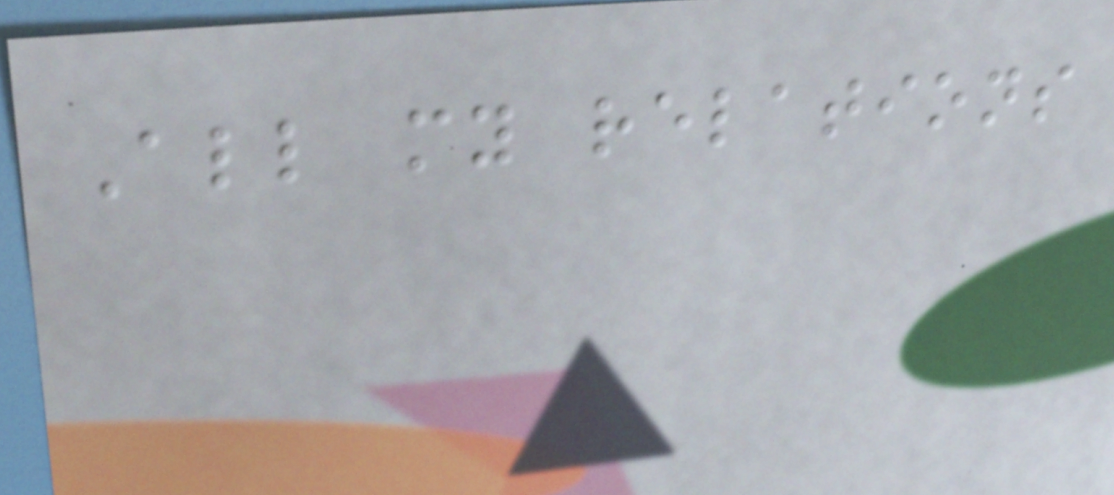All my relations
